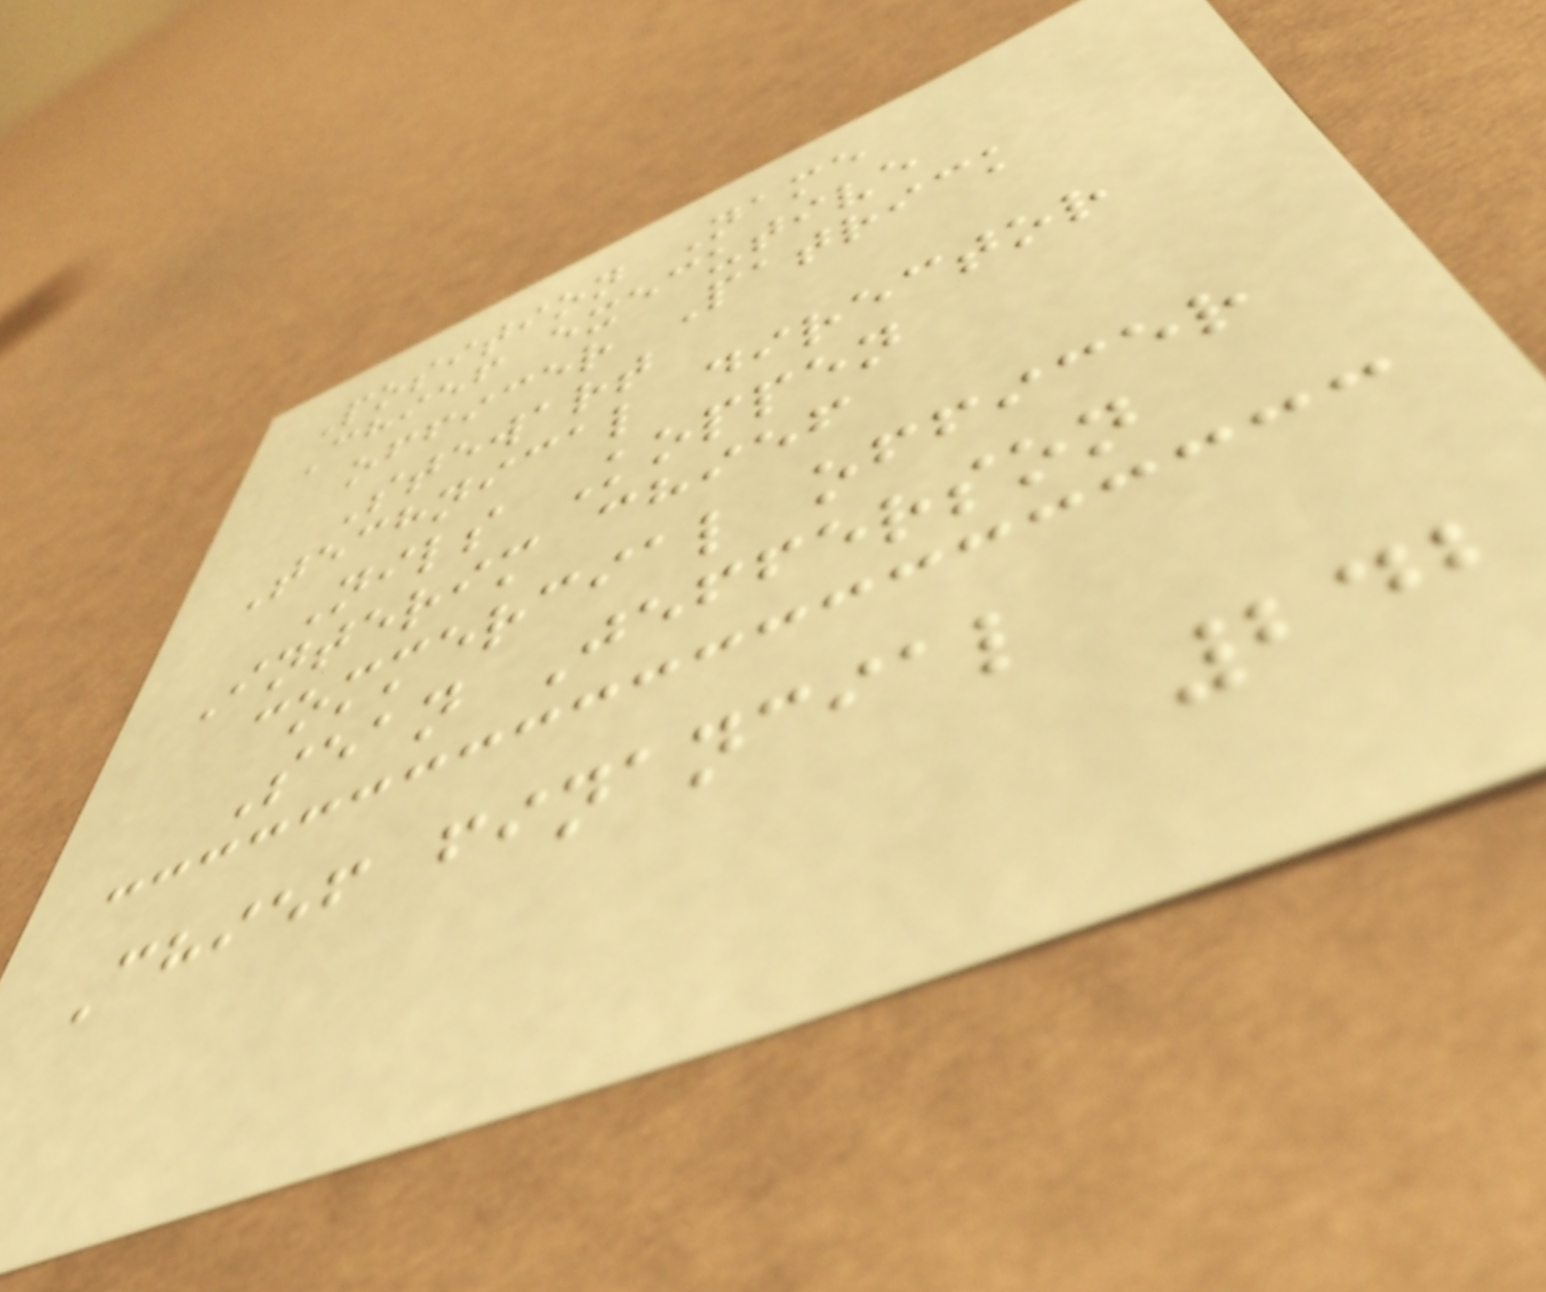Position Name
Chief executive
officer Patrick
Stewart
Technical director
Nils Koppen
Interim chief
commercial officer
Sean Jefferson
Chief financial
242
